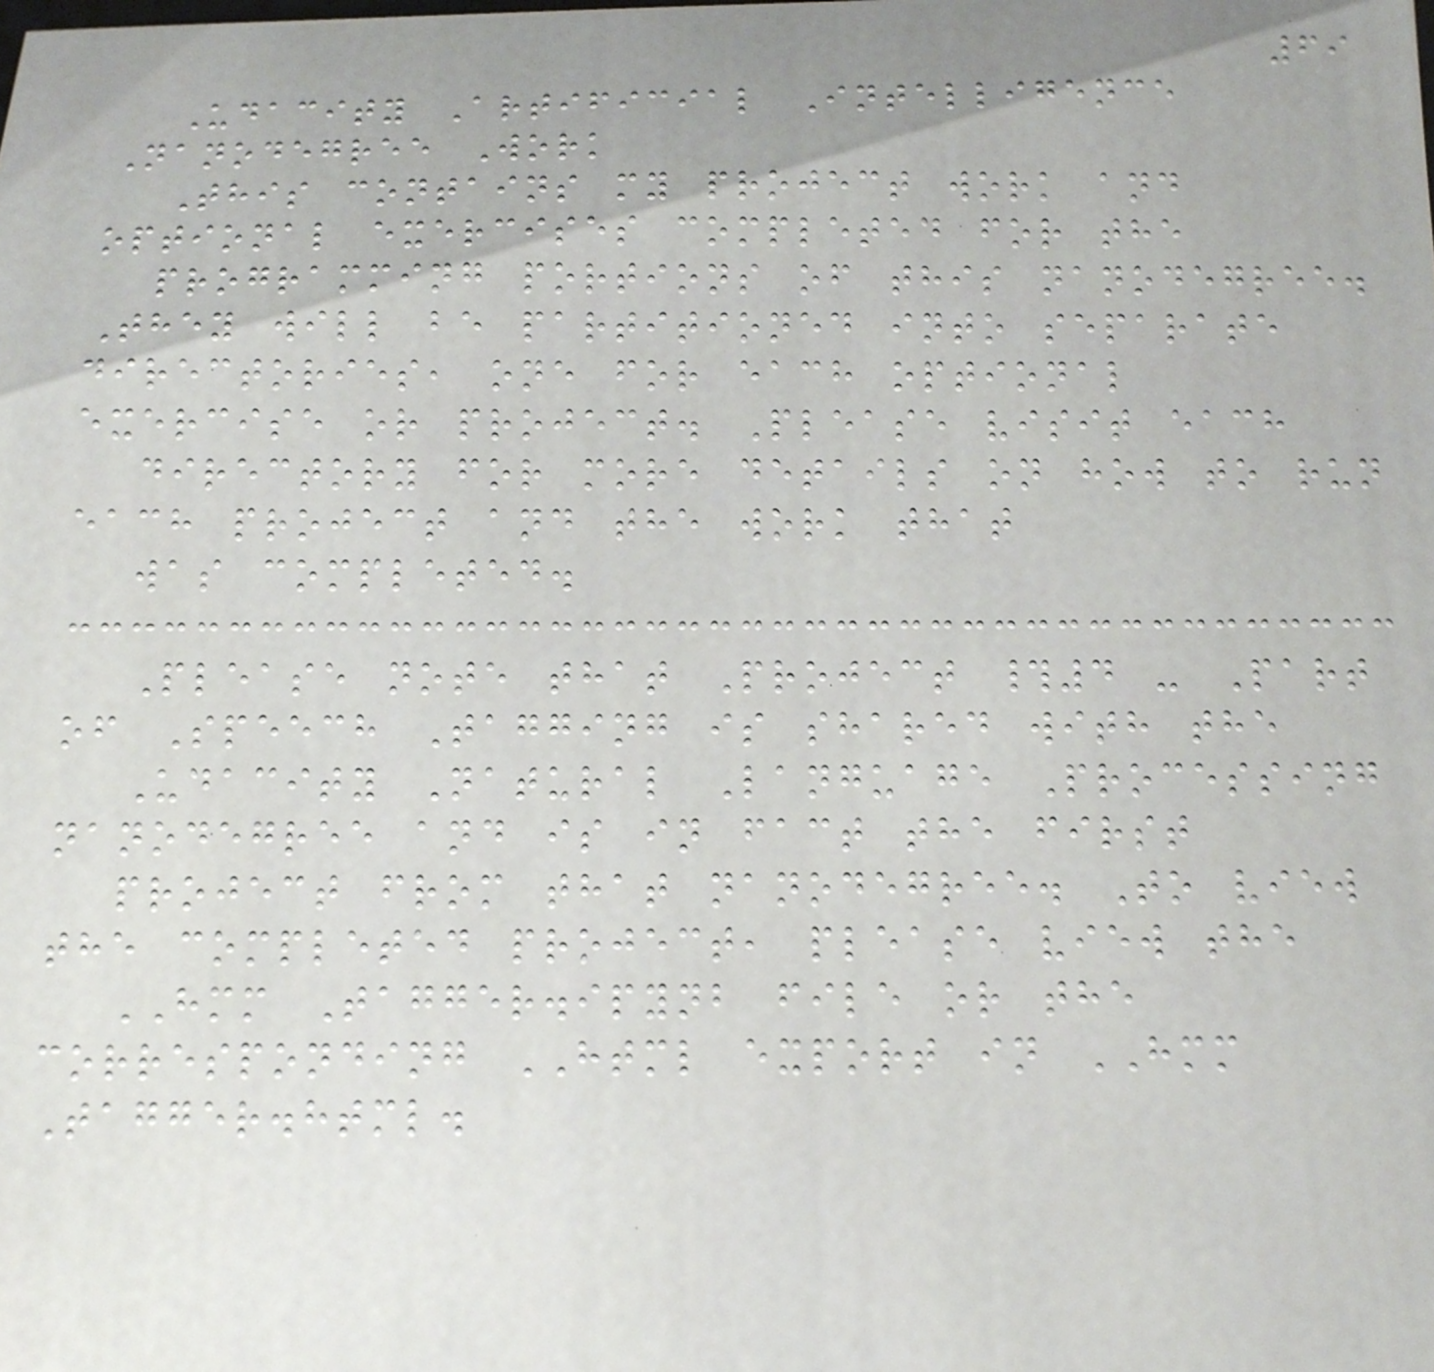69
Udacity Artificial Intelligence
Nanodegree Work
This contains my project work and
optional exercises completed for the
programming portions of this nanodegree.
They will be partitioned into separate
directories, one for each optional
exercise or project. Please visit each
directory for more details on how to run
each project and the work that
was completed.
Please note that Project #4 - Part
of Speech Tagging is shared with the
Udacity Natural Language Processing
nanodegree and is in fact the first
project from that nanodegree. To view
the completed project, please view the
HMM Tagger.ipynb file or the
corresponding HTML export in HMM
Tagger.html.
